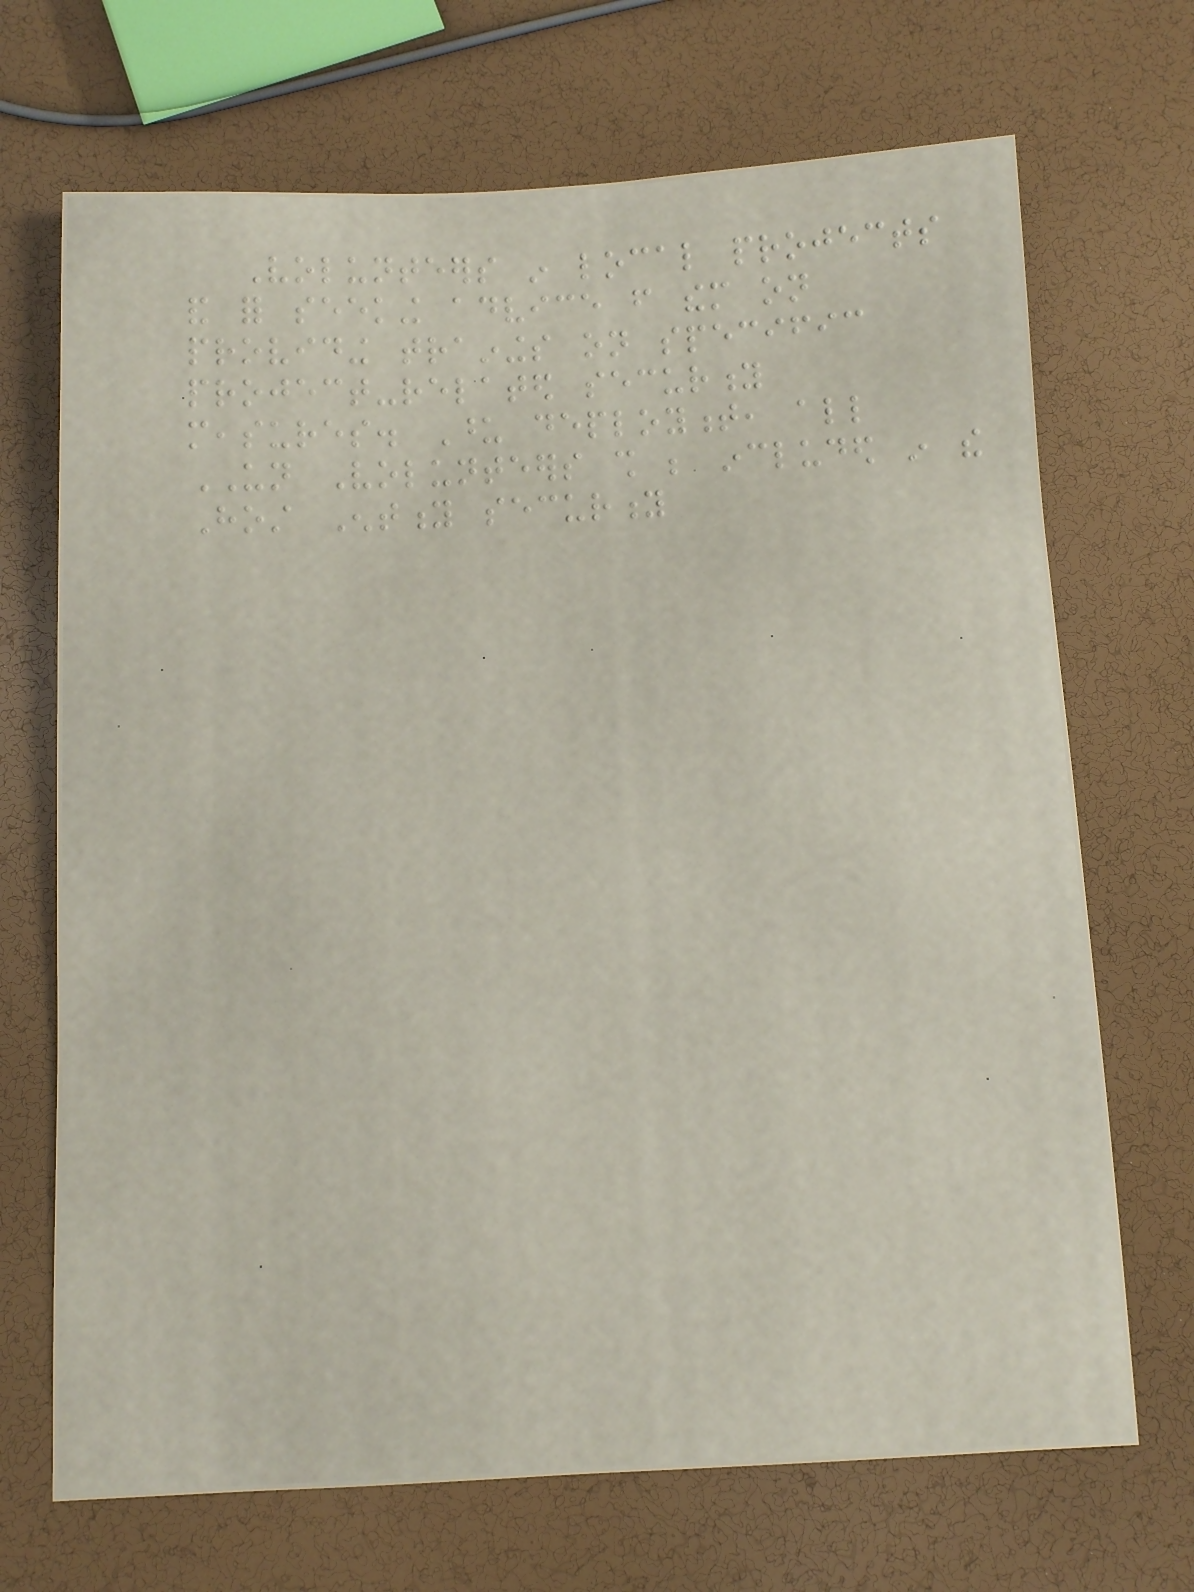Volunteers in local projects
and for seeking advice from them on
providing trainings on specific
project-related security
measures. Upon deployment, all
UN Volunteers shall be included in the
Host Entity security
